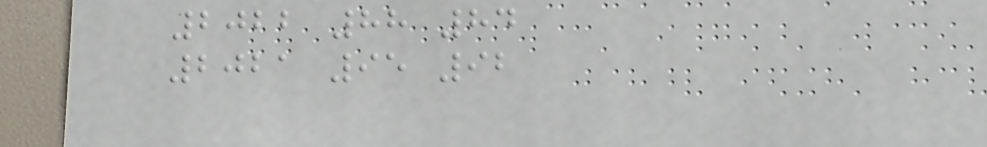2022 88 84
2021 95 92
